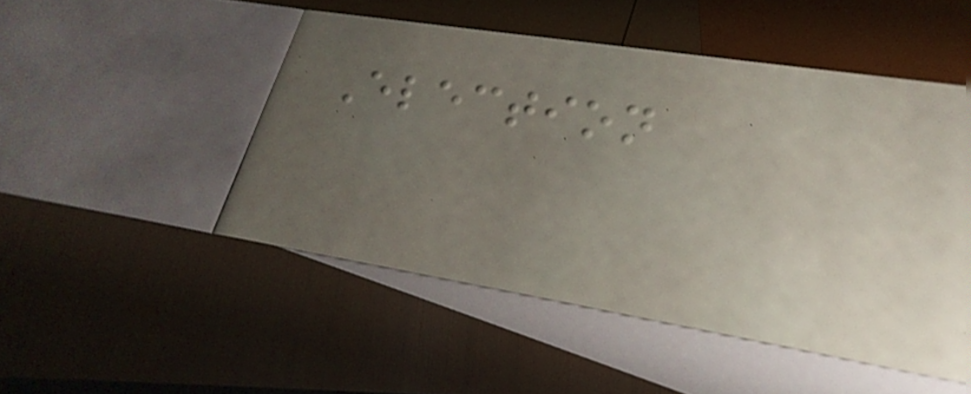Election
